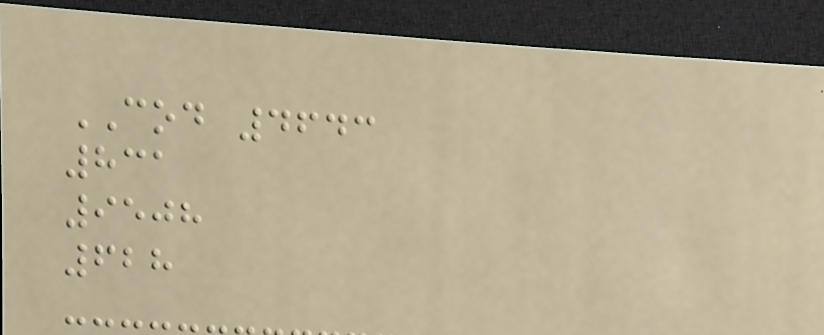COD 4643
831
9508
628
